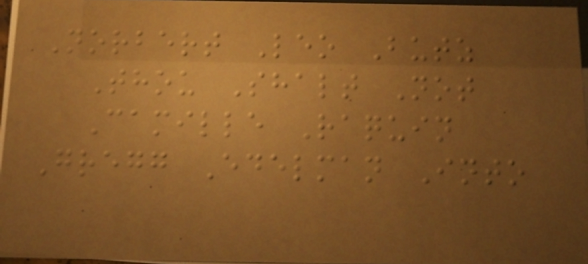Norbert Leo Butz
Thou Shalt Not
Camille Raquin
Gregg Edelman Into
